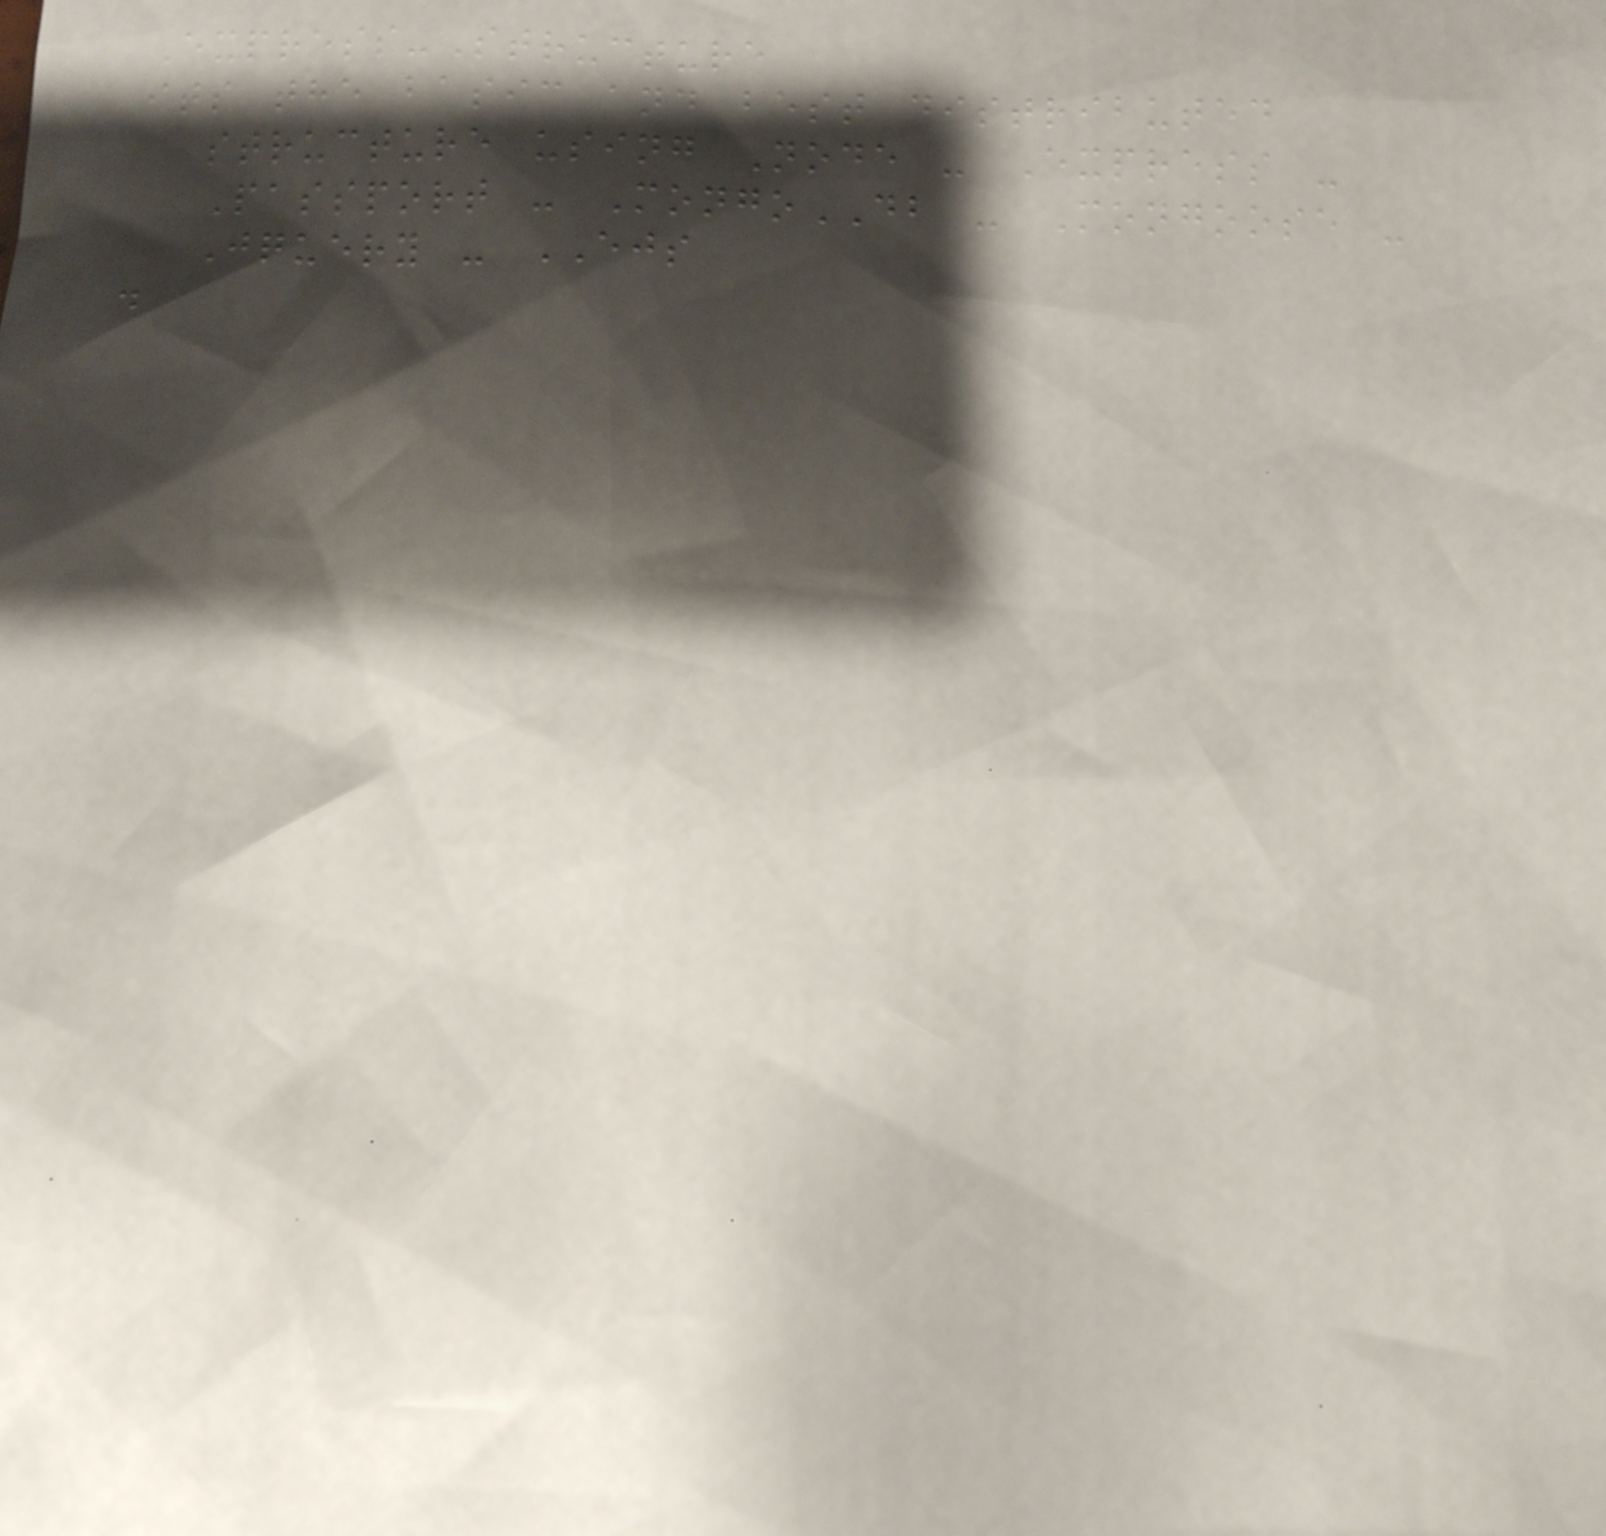Express-Structure
its the basic and best distributed
structure using Node - Express -
Passport - MongoDB - Mongoose -
Jquery - EJS
.
